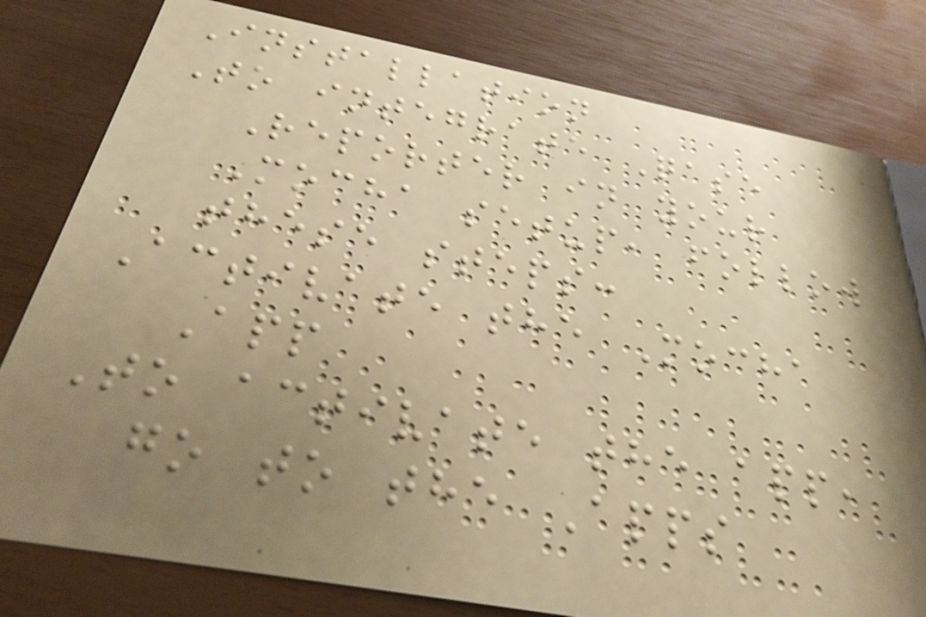Installation
To integrate Qase
Reporter in your
Mocha setup, follow
these steps:
Activate the Mocha
App
To activate the app,
go to the Apps
